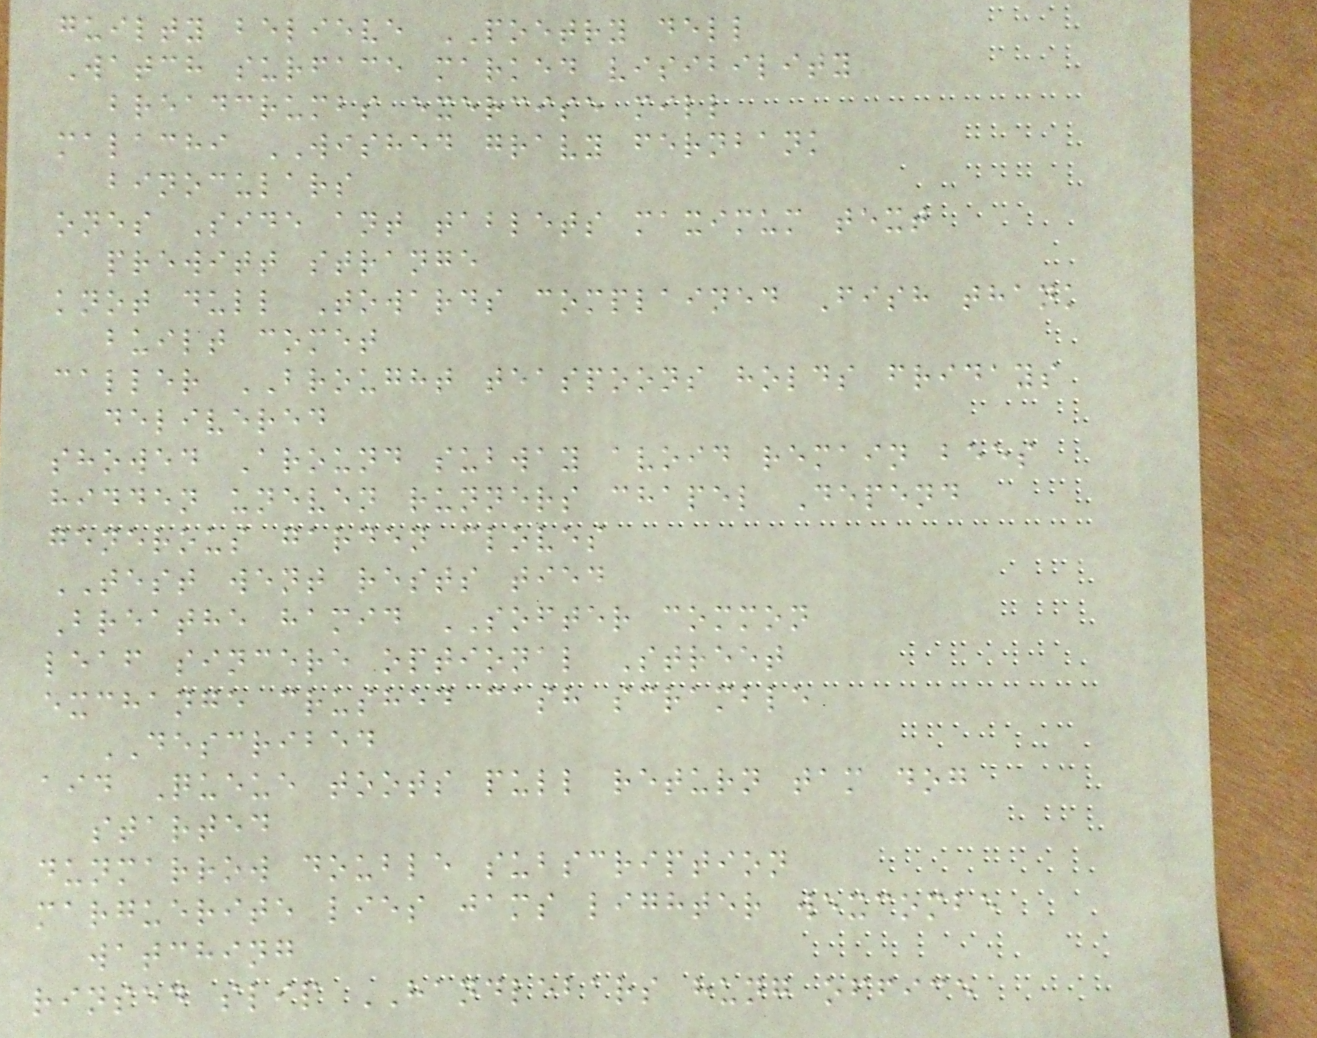guilty believe POETRY dell
Watch surface marked visibility
breadcrumbs exercise mill
malachi WISHED gravy fernbank
binoculars
ones Side ant tablets maximum text
prewitt strange
knot dull Towards complained Fish thank
built comet
caller BROUGHT teaspoons holds fridays
delivered
showed Around subway avoid remain bees
hidden uneven runners chapel Depend
generous garden cloves
TEST went rests tied
Breathe hamid SOFTER common
leaf sincere optional Street
exchange crushed cash scramble
DESCRIBED
aid Queue toots pull return tam dog
started
dunmarrow double subscription
marguerite lies jams lighter wexcombe
watching
rinsed slip HANDLEBARS hung office
